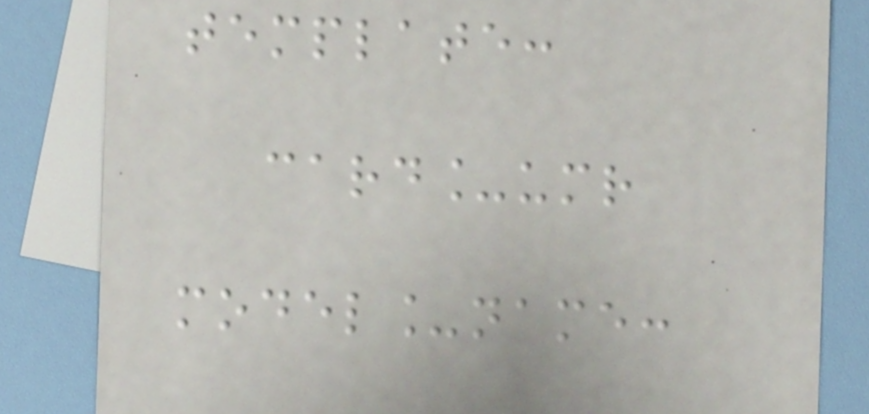template:
card_umr
model_name:
